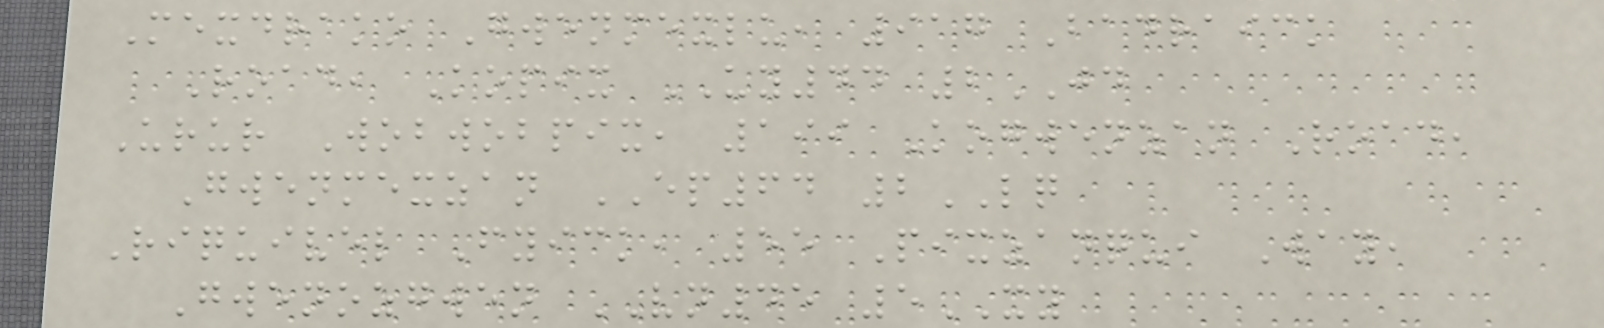Mexdrako Gwenmexlu, 917 Badraick
Road, Kopix UY44 2JD
Urur Wobwobpix, 199 Kogwenzan Road,
Gwenmexzan EP64 2LQ
Riquivel Fyick, 55 Pixzanqui Way,
Gwenozgwen VN45 5XY
